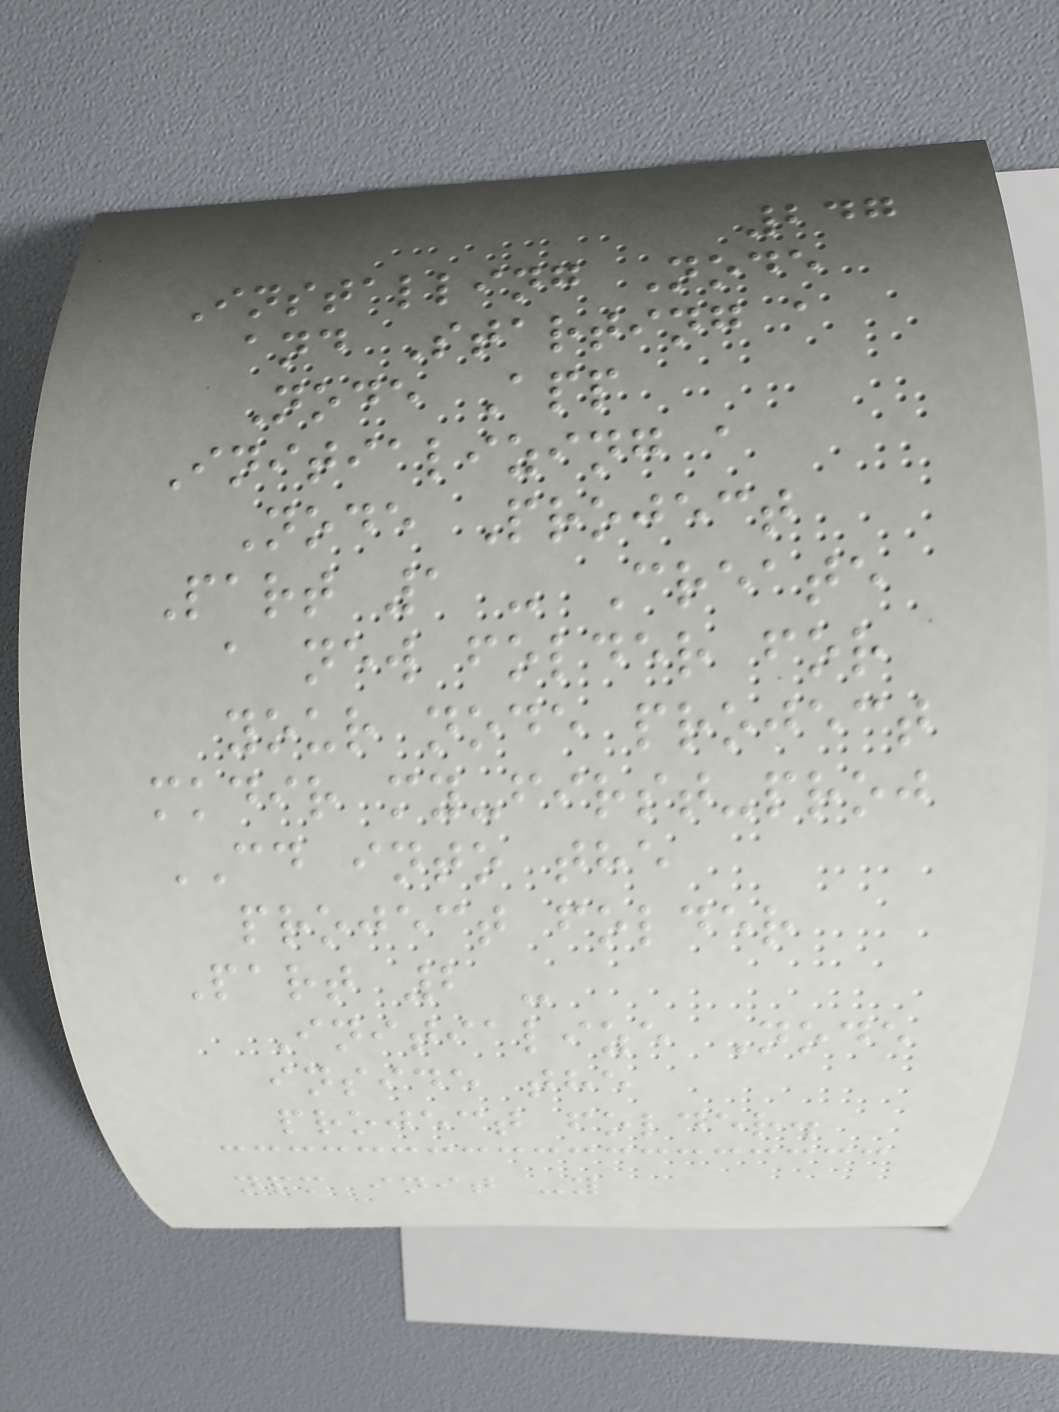247
Installing Node
and Starting a
Node App
Initializing a
Node Project
Part 1 - Create
a new folder for
your node project
mkdir my-first-proj
CD into the
project folder
Part 2 -
Initialize Node
inside the
project folder.
npm init -y
